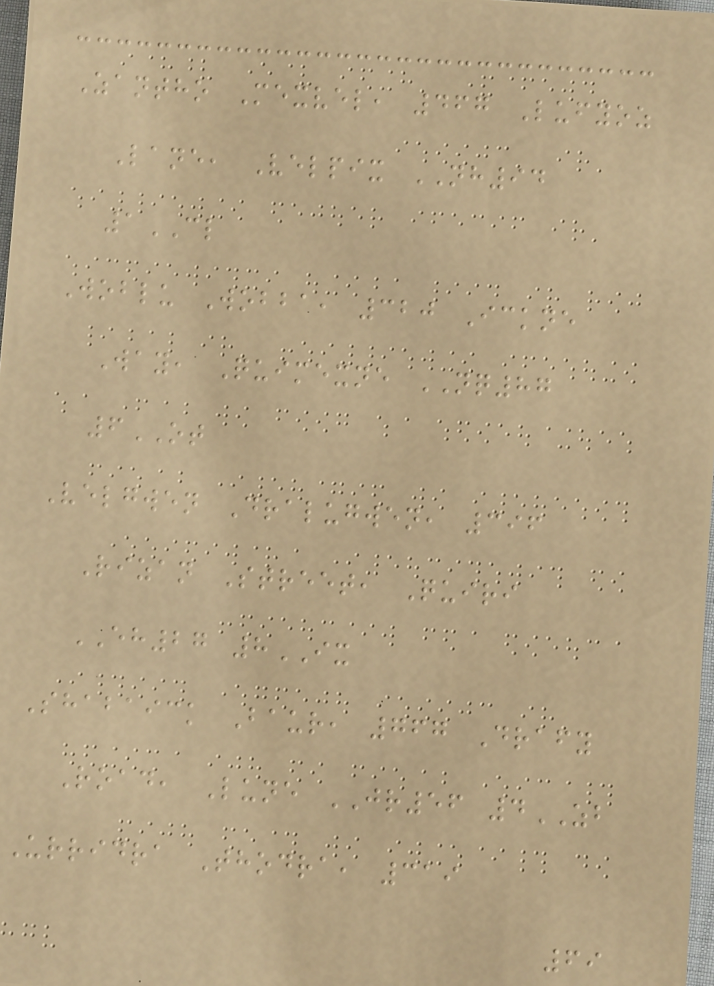Zantho Mexvel, 467 Lufyoz
Lane, Velpix NH94
1CL
Woblu Wobba, 320 Ickne
Way, Quimexne NQ87
6OT
Velgwen Dralugwen, 396
Rizan Street, Quiri
EH27 8IX
Shabaick Baur, 767 Drafy
Road, Lune JR56 4ZB
Urridra Thodra, 319
69
